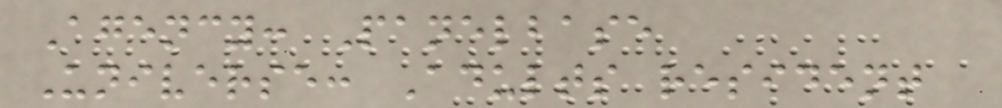Agency: Panelbase
Universe: Adults resident
